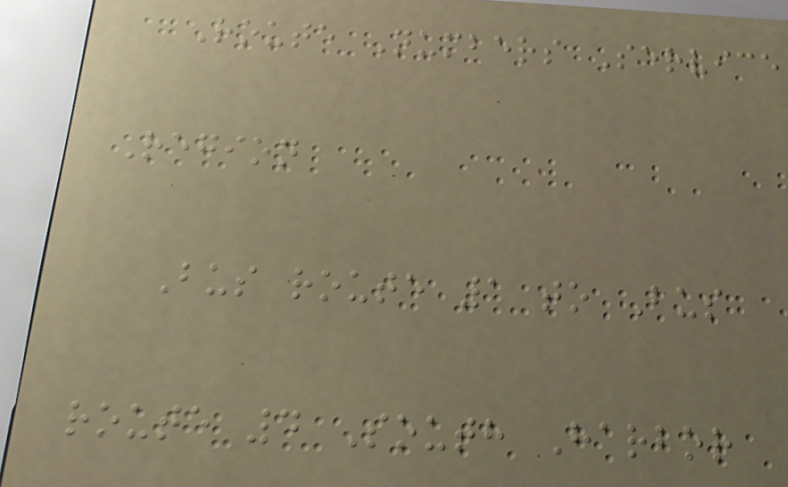Route Numbers Service
Region
Bus route 1 to Bus
route 4 South Harbor
